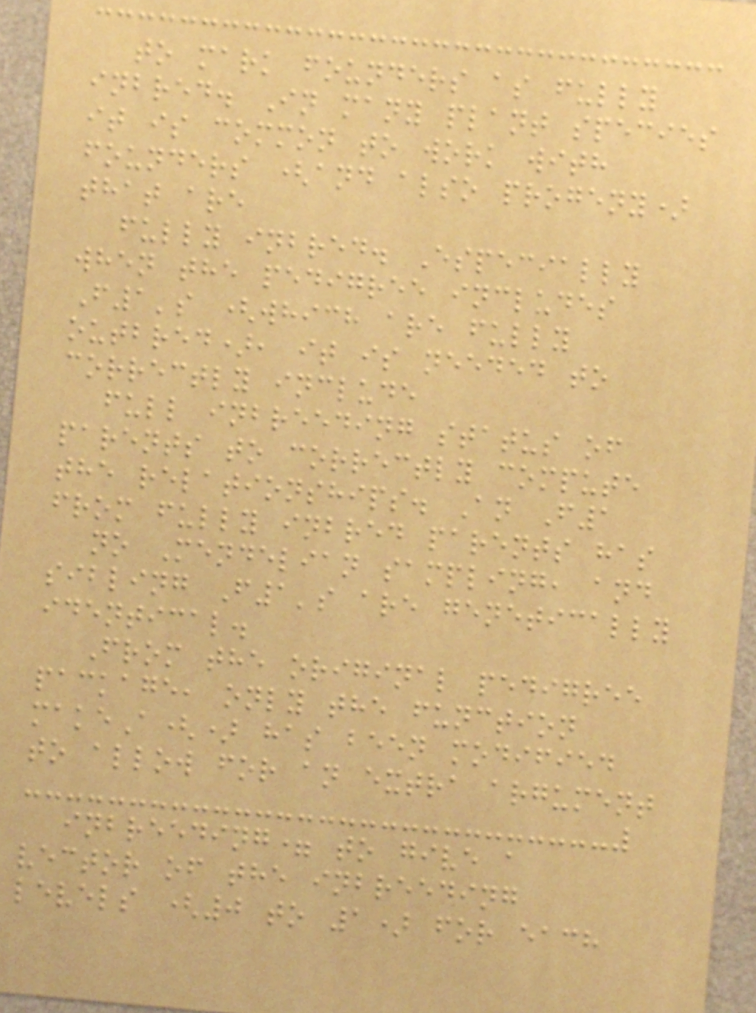to mark founders as fully
inbred. In many plant species
it is common to work with
founders (and also progeny)
that are
fully inbred. Especially
when the pedigree includes
F1's (which are fully
outbred), it is needed to
correctly include
full inbreeding status of
parents to correctly compute
the relationships. An F1
from fully inbred parents has
no Mendelian sampling, and
sibling F1's are genetically
identical.
From the original pedigree
package, only the function
makeA() has been modified
to allow for an extra argument
inbreeding= to give a
vector of the inbreeding
levels (0 to 1) for each
